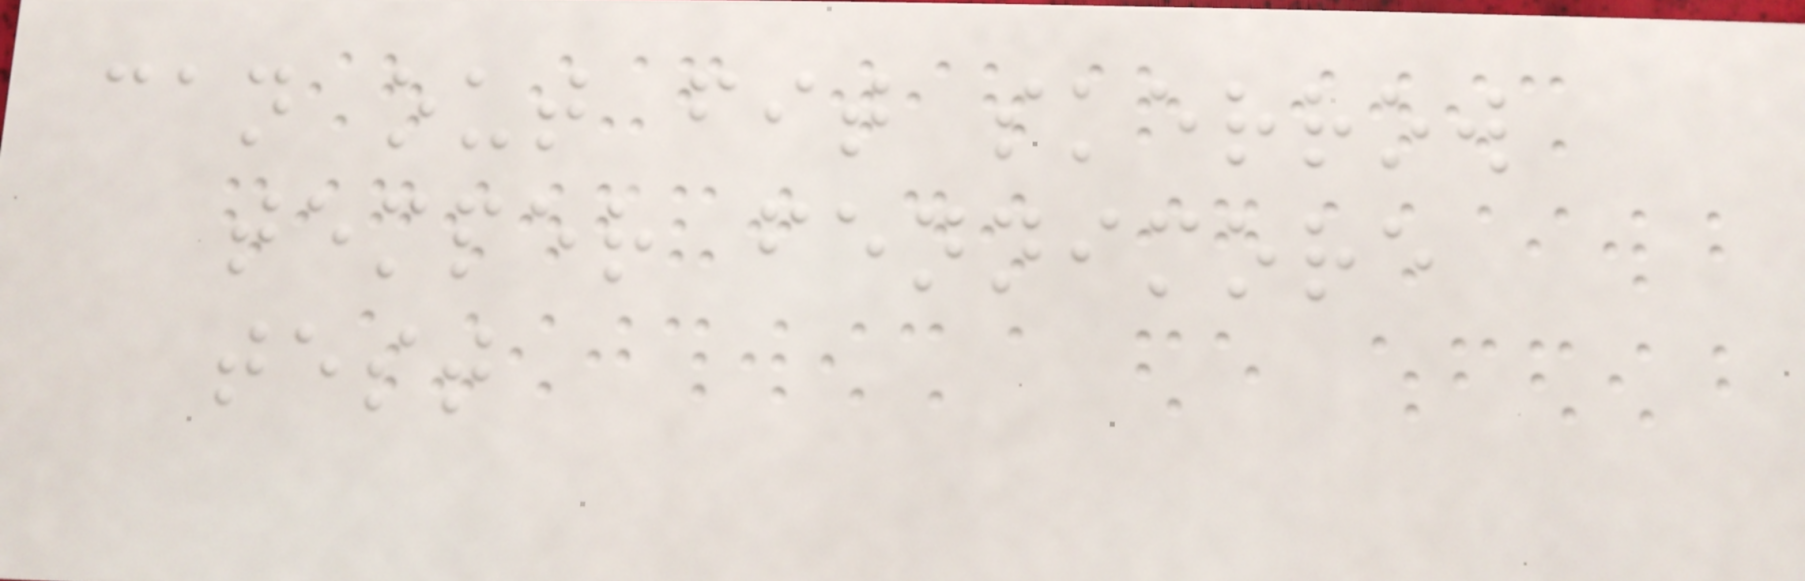can out fit skerrow
temper fennimore
test
